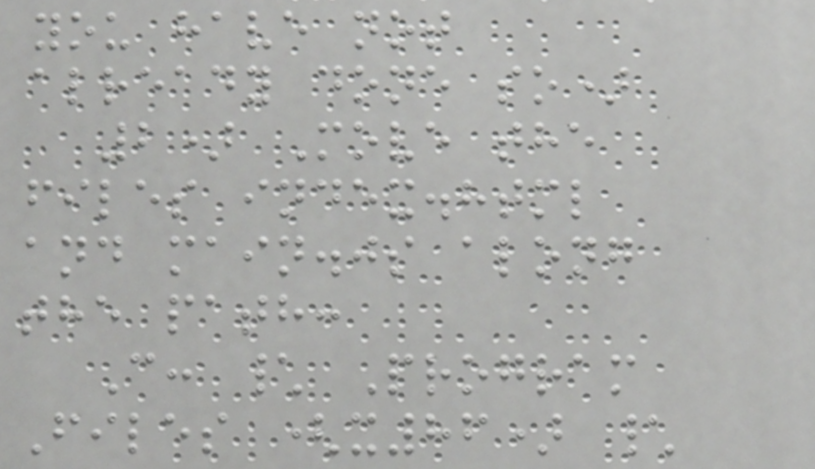you have not
already done so)
2) Move the
files index.html
and main.js along
the path:
C: \ Program
Files (x86) \
